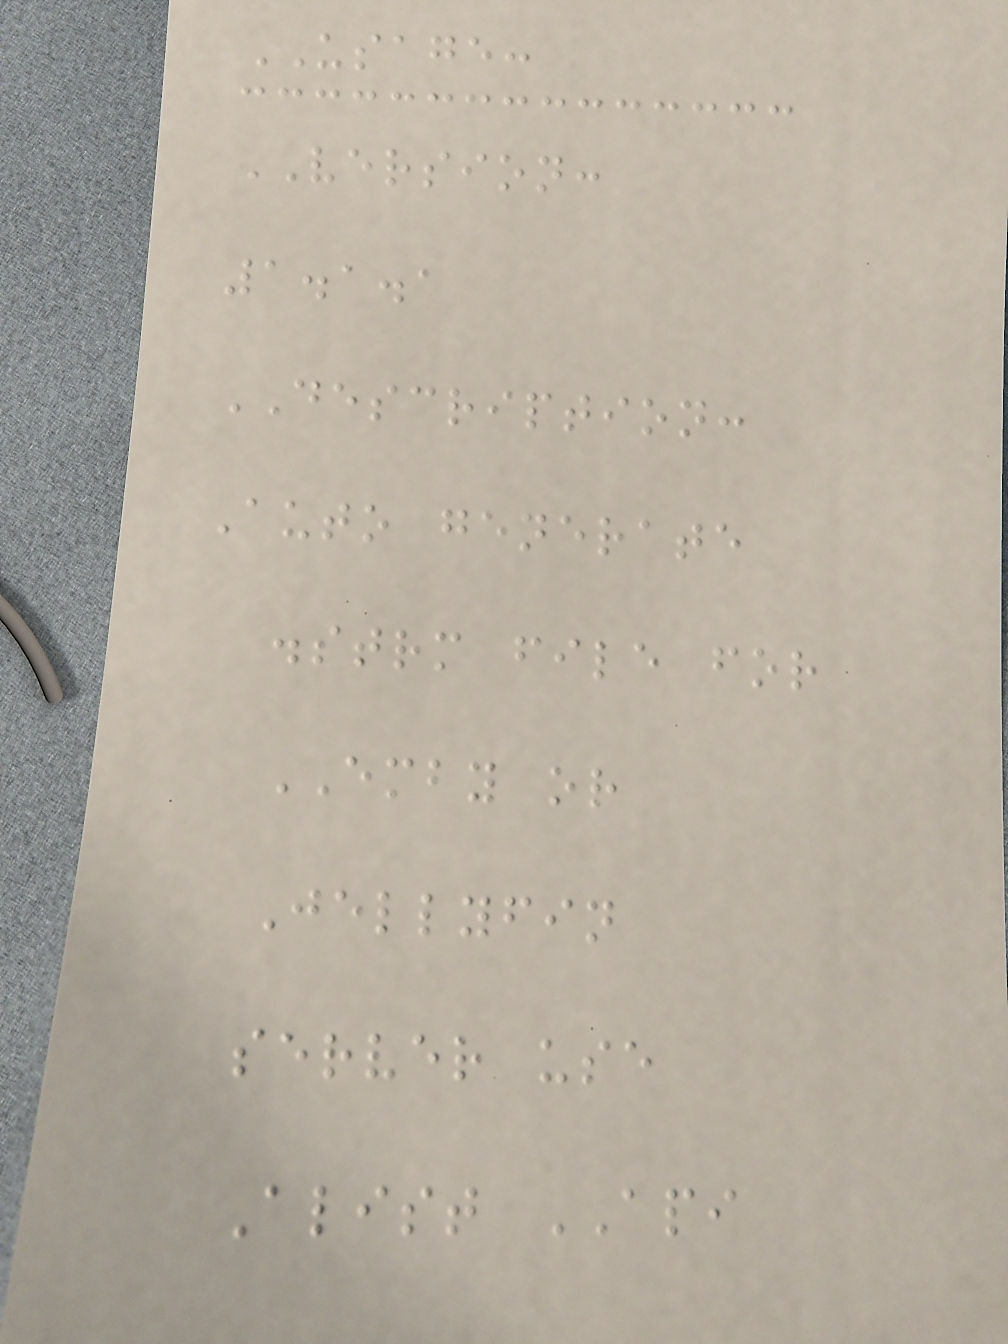USAGE:
VERSION:
1.1.1
DESCRIPTION:
Auto generate
.strm file for
EMBY or
Jellyfin
server use
Alist API
